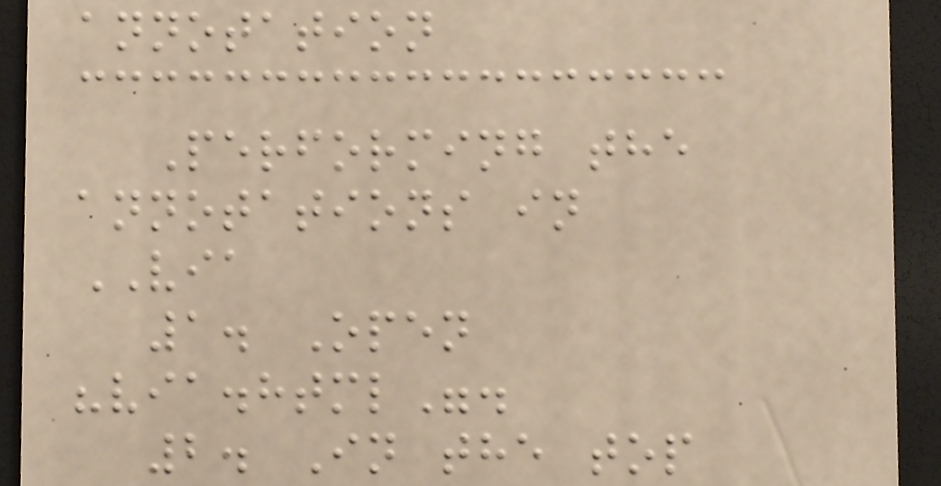annotation
Performing the
annotations in
VIA
1. Open
"via.html".
2. In the top
